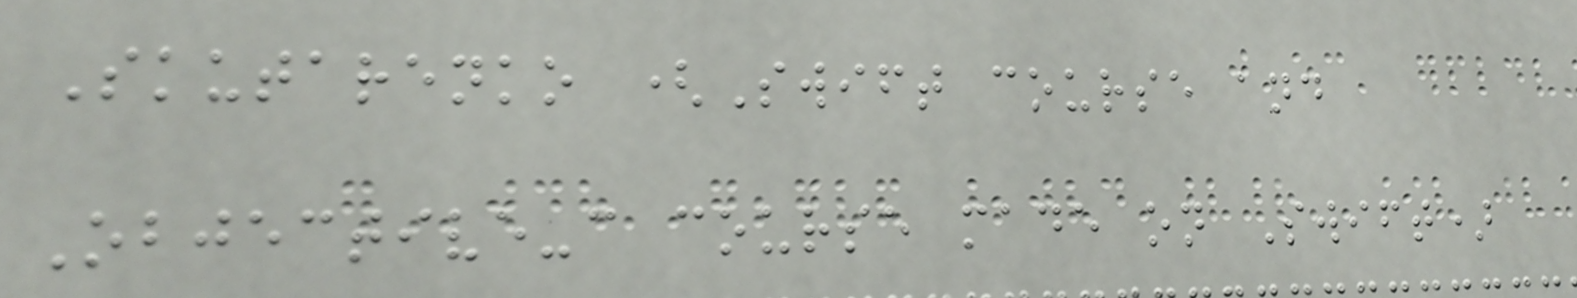Skutarenko (Swift course and
Objective-c course made on Swift)
